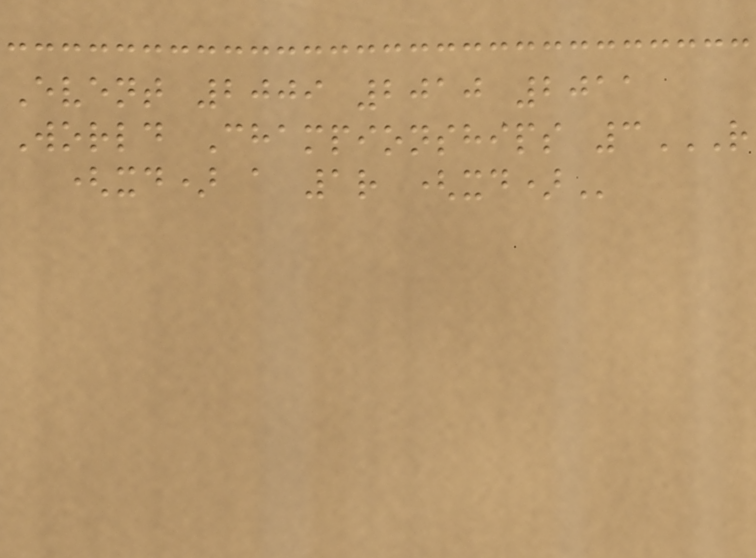Event 2009 2010 2011
World Championships 3R
(XD) A 1R (XD)
